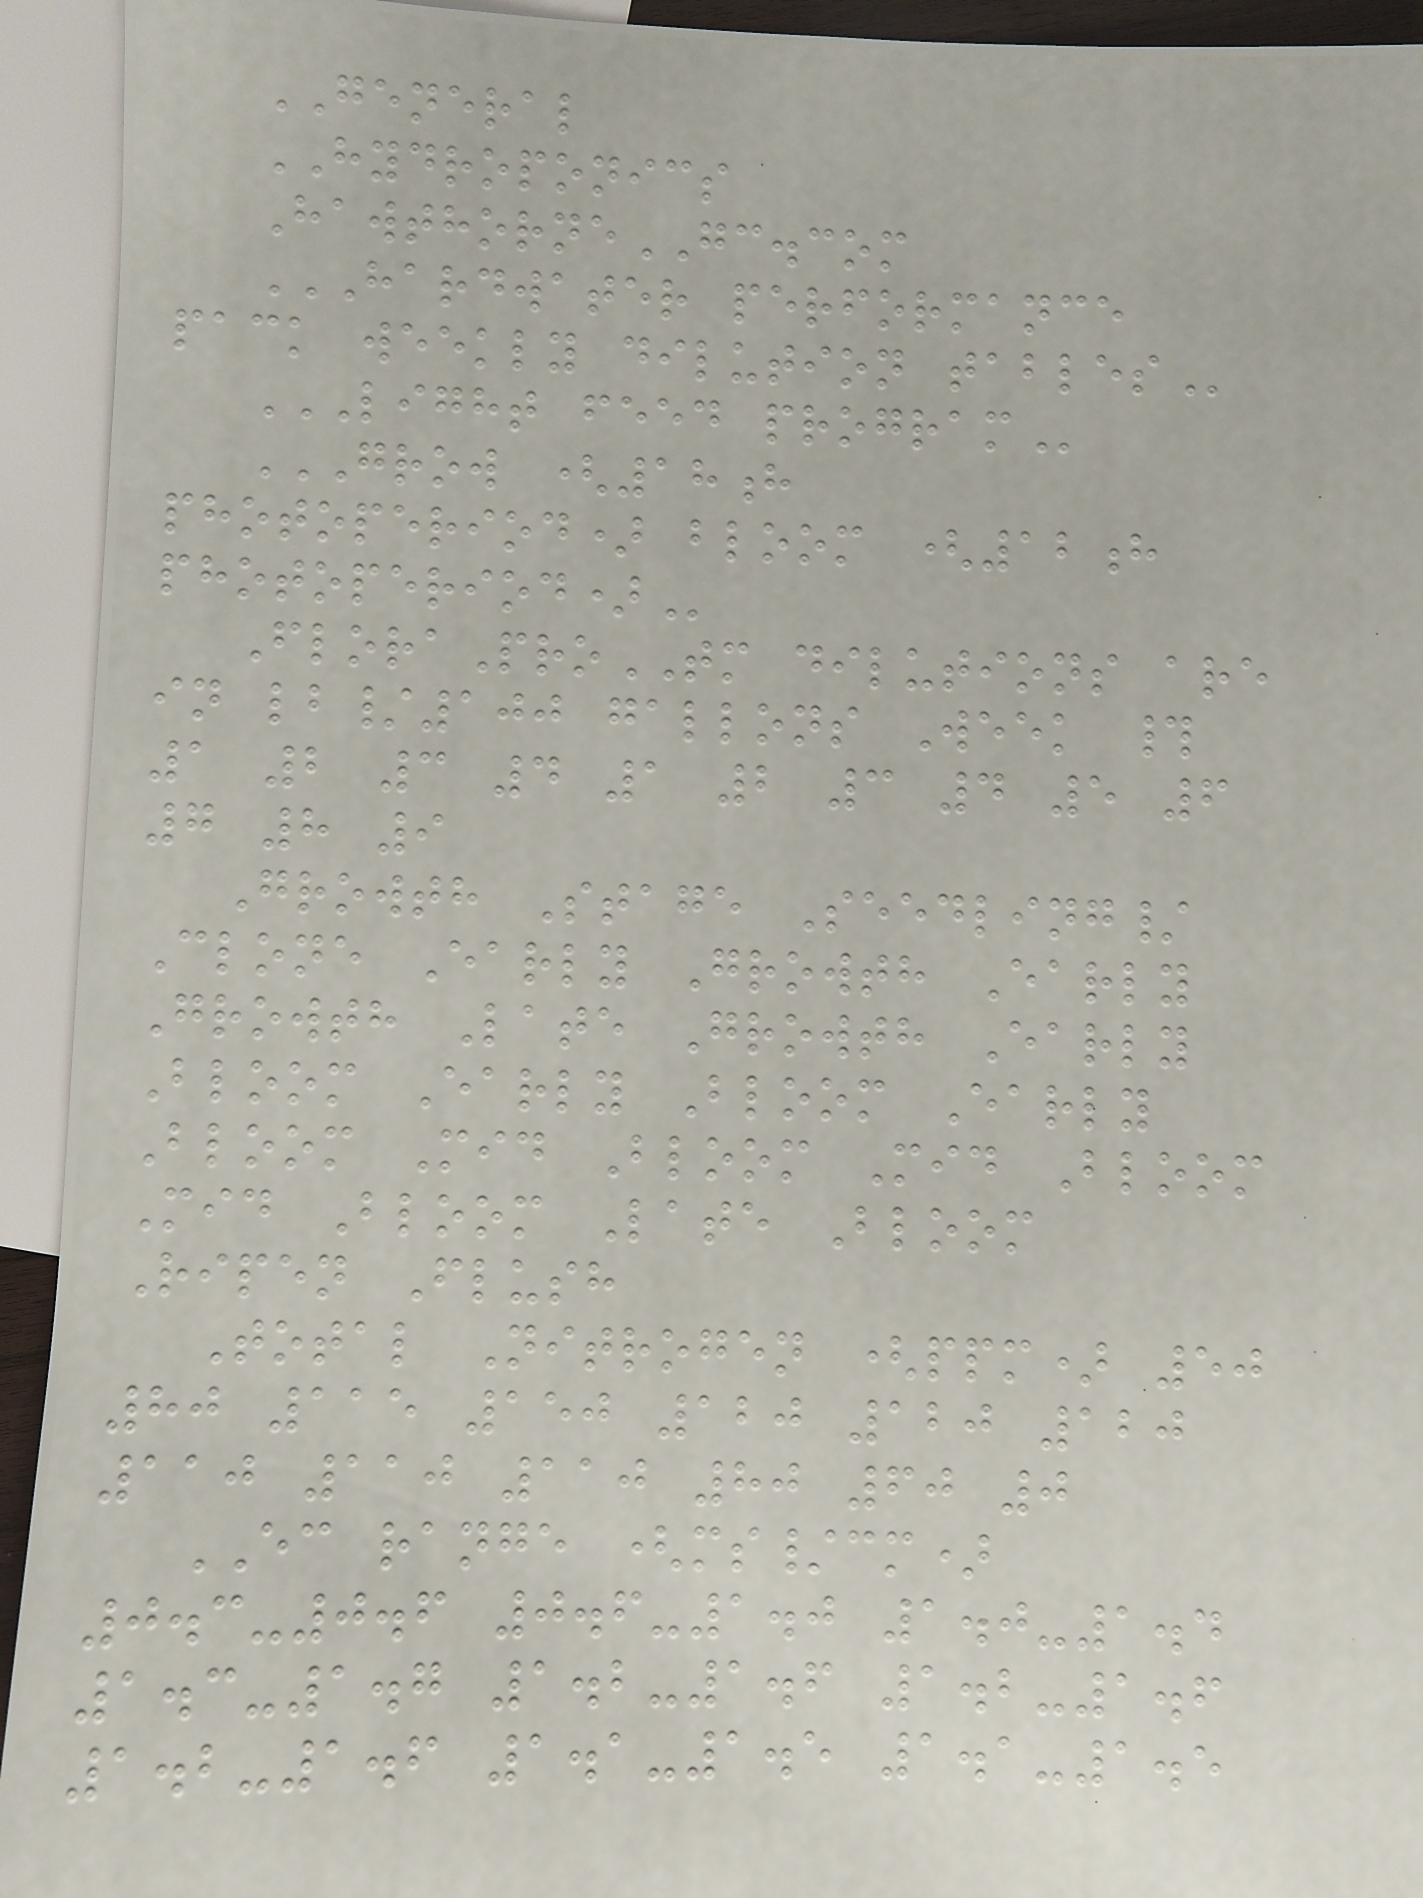GENERAL
HYDROPONICS
HawthorneGC.com
HARDWATER PERFORMANCE
PACK WEEKLY DILUTION TABLES
LIGHT FEED PROGRAM
GROW (18H
PHOTOPERIOD) BLOOM (12H
PHOTOPERIOD)
FloraProTM dilutions are
in lb/100 gallons Week #
1 2 3 4 1 2 3 4 5 6
7 8 9
Growth Stage Seedling/
Clone Early Growth Early
Growth Late Growth Early
Bloom Early Bloom Early
Bloom Mid Bloom Mid Bloom
Mid Bloom Late Bloom
Ripen Flush
Total Nitrogen (ppm) 50
80 115 150 120 120 120
110 110 110 80 60 0
EC range (ms/cm)
0.3-0.6 0.6-1.0 1.0-1.4
1.3-1.7 1.2-1.6 1.2-1.6
1.2-1.6 1.1-1.5 1.1-1.5
